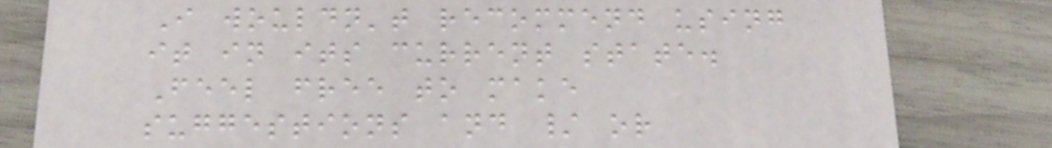I wouldn't recommend using
it in its current state.
Feel free to make
suggestions and / or
